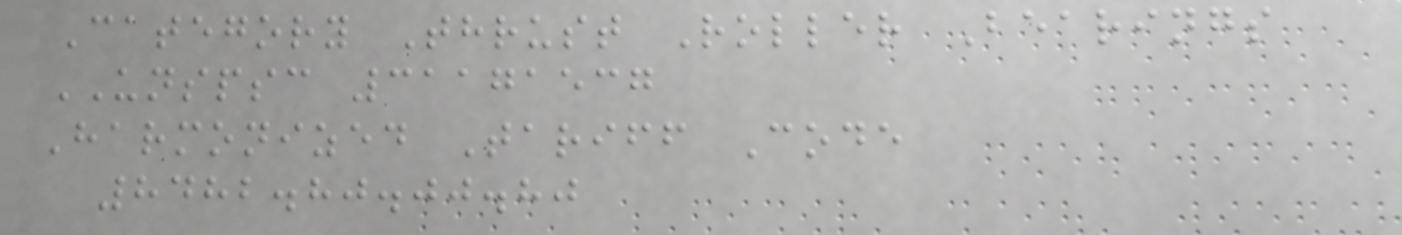Category Thrust Roller Bearings
UNSPSC 31171537
Harmonized Tariff Code
8482.80.00.80
